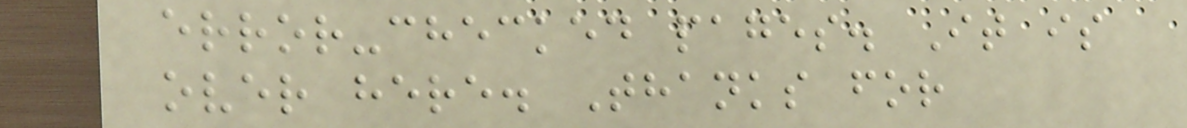error-checked pages. It is
over here. Thanks for
